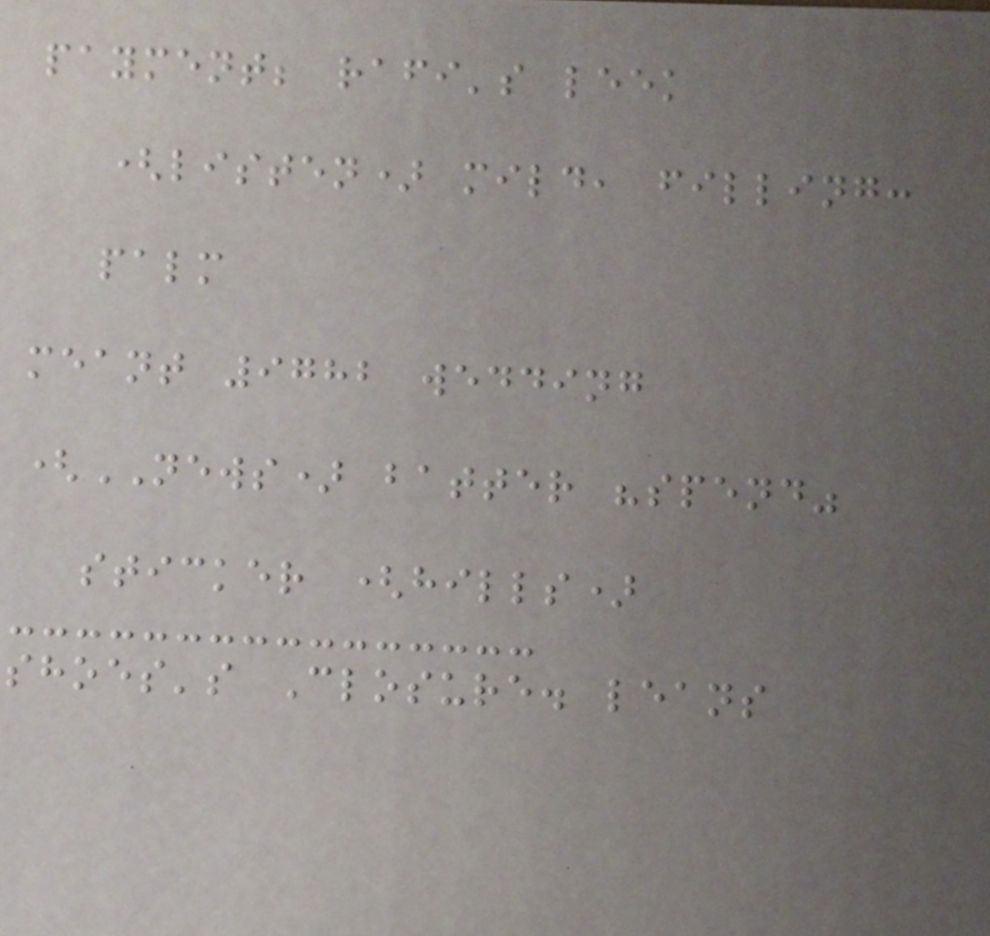payment; rafi's leek
(listen) mild, filling:
palm
meant 9782 wedding
(NEWS) batter "spend"
sticker (hills)
shoes's Closure. leans
